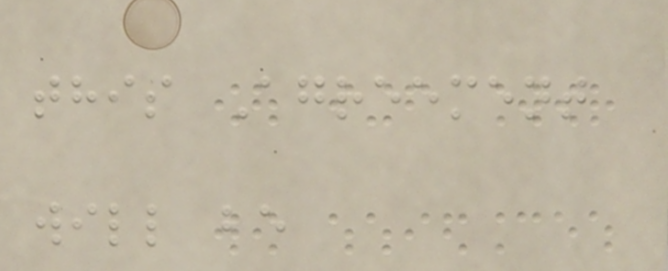this Agreement
will be
